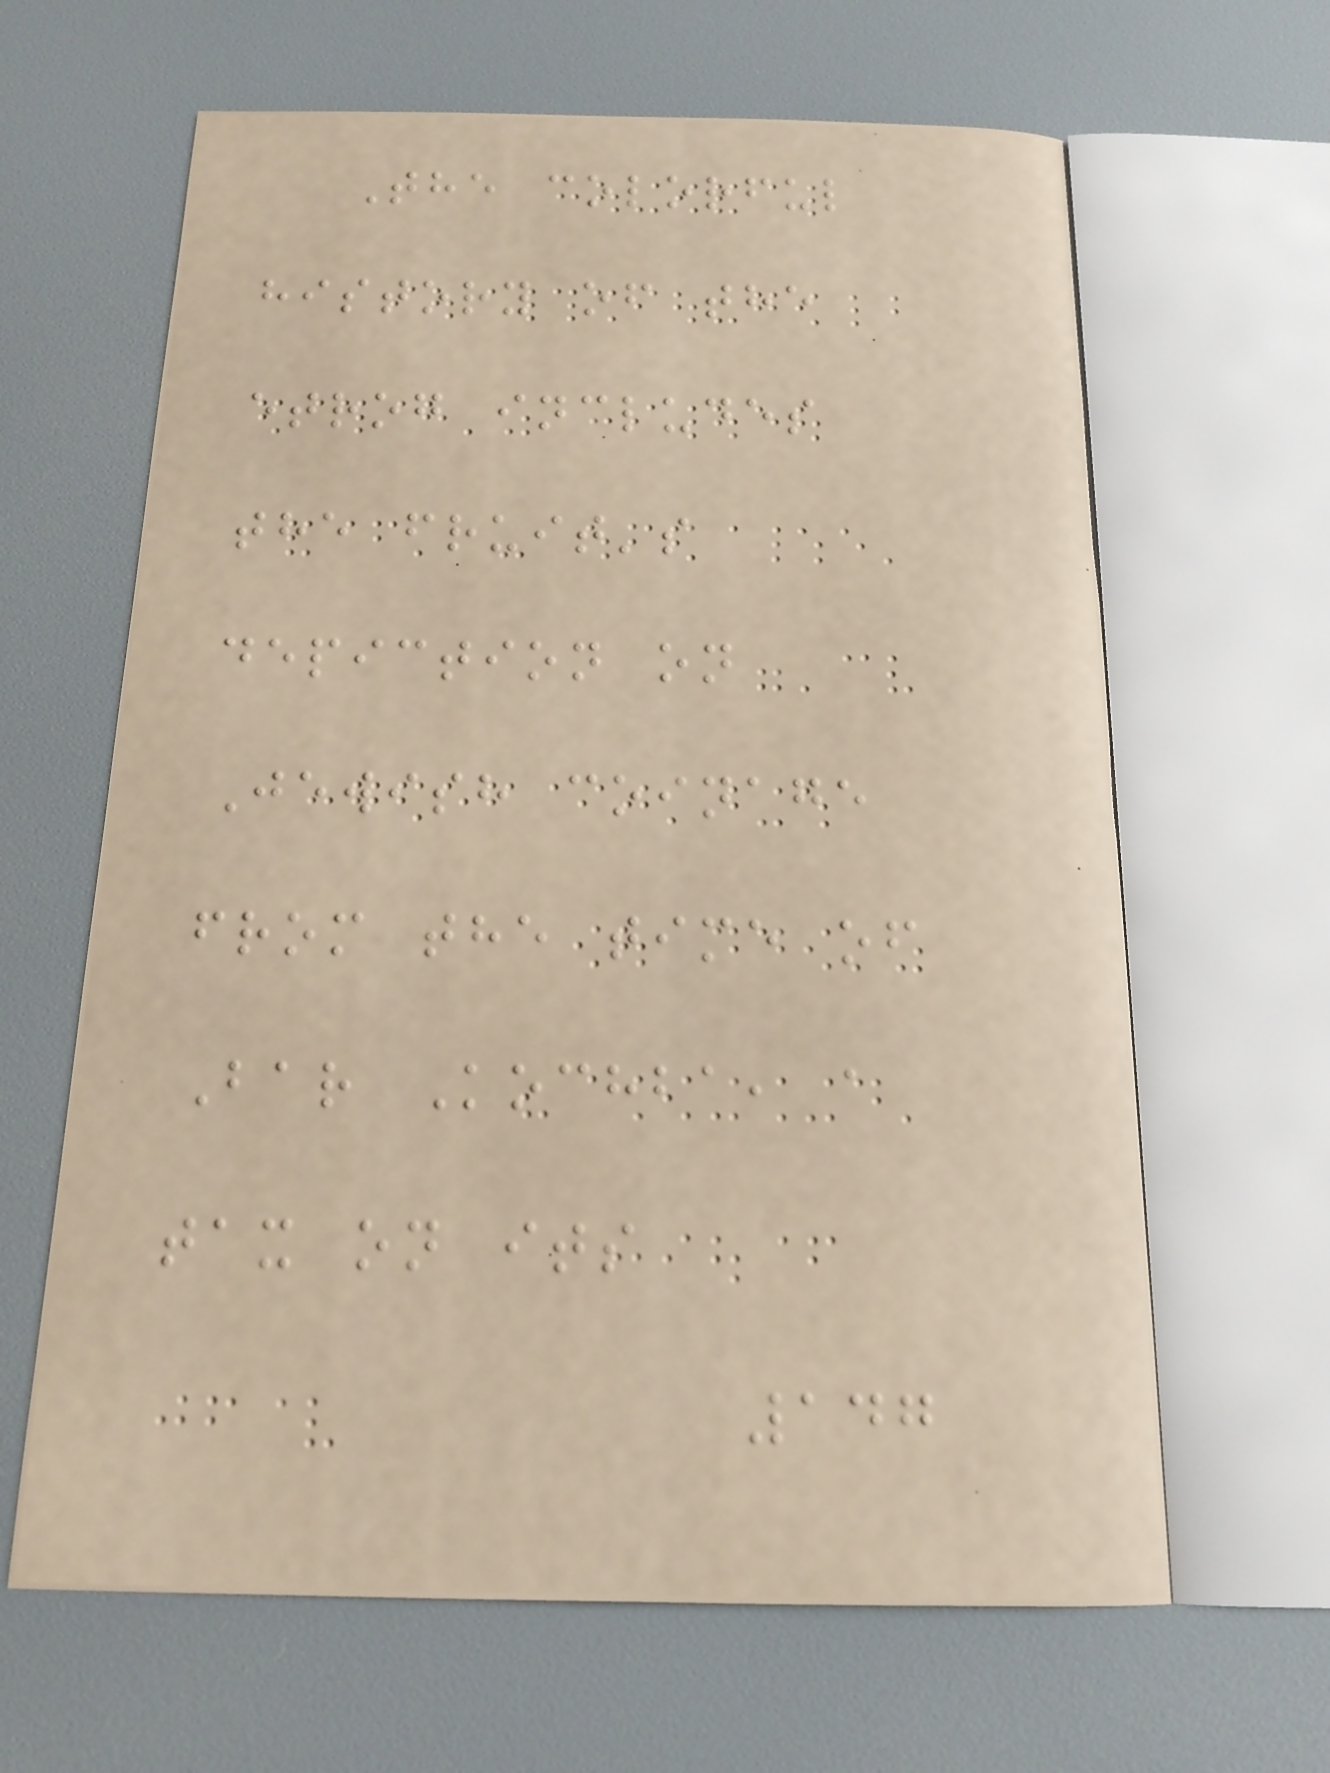The colorful
history of the
etrog includes
the fruit's
depiction on
Jewish coinage
from the time of
Bar Kochba, a
tax on its
147
